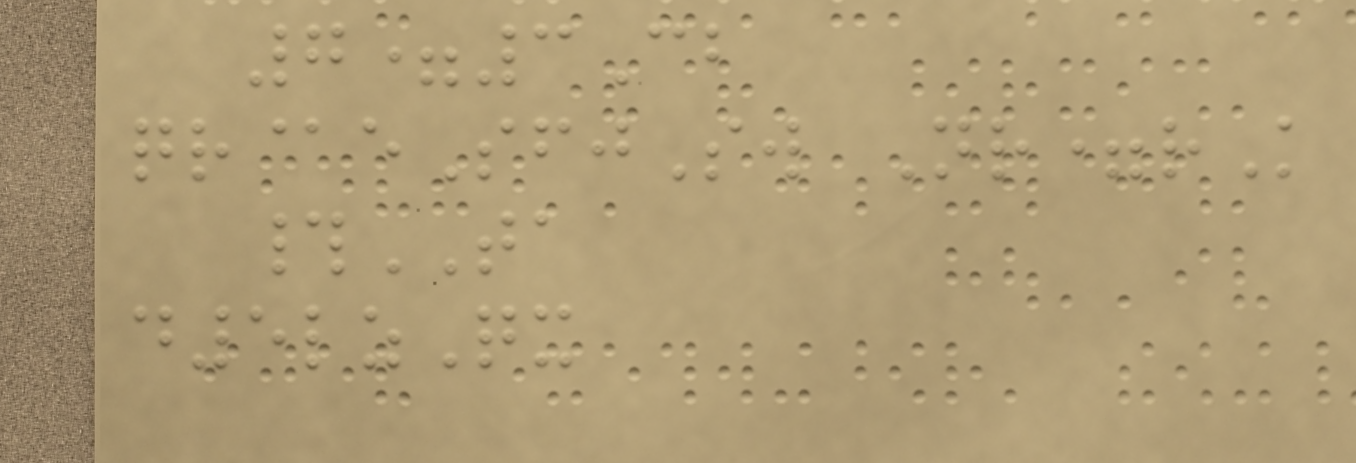7=3Cb
qr@eSfjSw Nr=rK
#TA
d5lzQx
